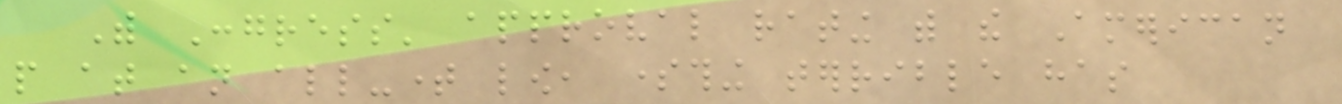With Congress' approval rating with the American
people at an all-time low, something terrible has
